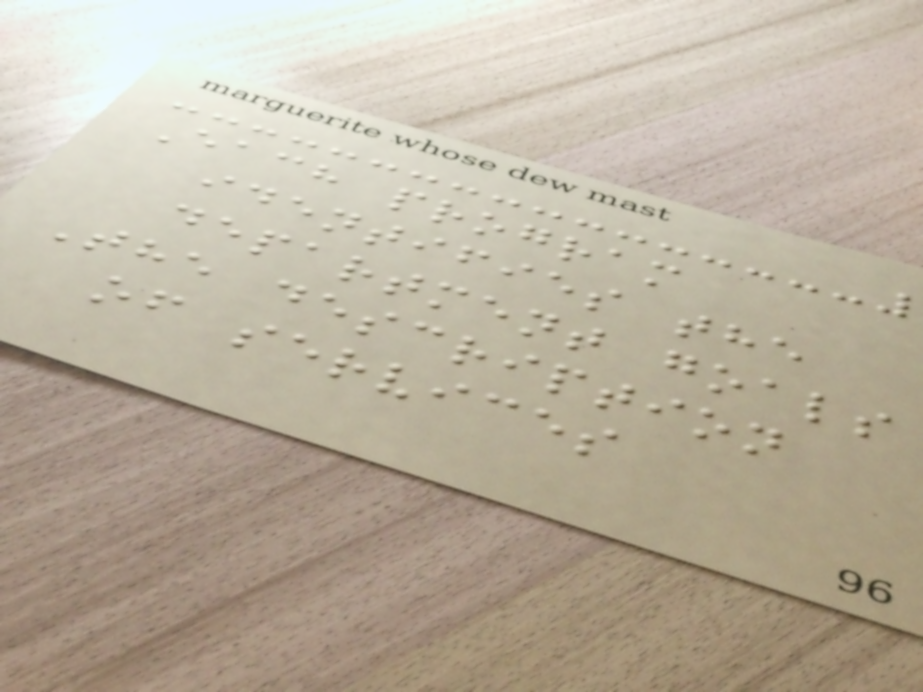Each program
identifies the
department goals
The description
of services
